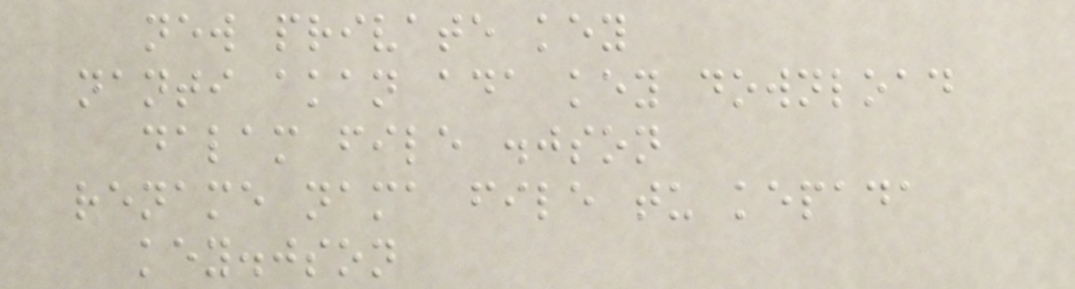new private key
nanti akan ada key download
dalam file .json
rename nama file tu kepada
key.json
